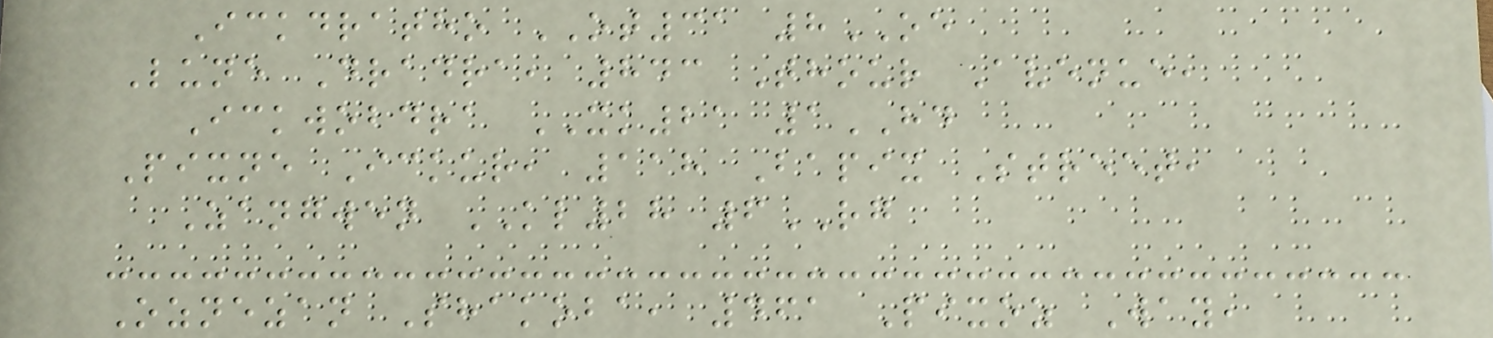Ickdratho OT31 8OE
Lune Dradra, 843 Thour Avenue,
Ickwobdra XK21 1HD
Pixne Ickur, 118 Bapix Street,
Zangwen KL28 6RG
Oznezan Shakoba, 461 Pixoz Way,
